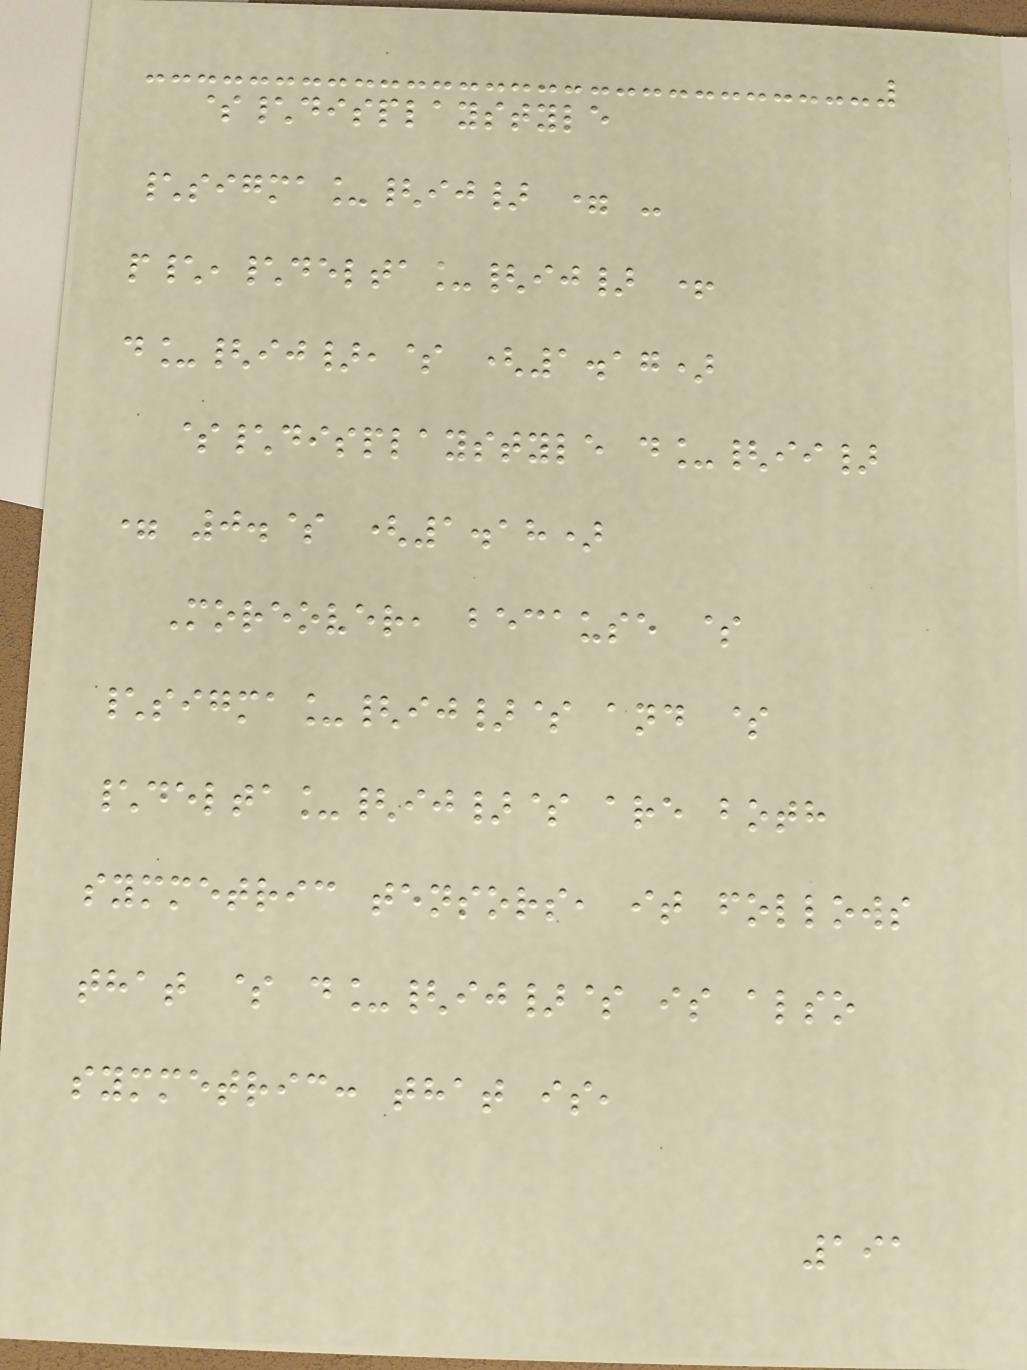$\displaystyle
\sigma_{ij} = -
p\,\delta_{ij} +
d_{ij},$ (1.17)
$\displaystyle d_{ii}
= 0.$ (1.18)
Moreover, because $
\sigma_{ij}$ and $
\delta_{ij}$ are both
symmetric tensors, it follows
that $ d_{ij}$ is also
symmetric: that is,
191
